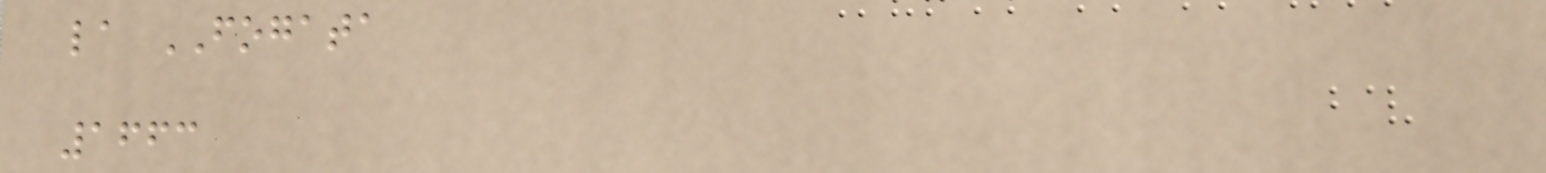la FOGATA
1663
